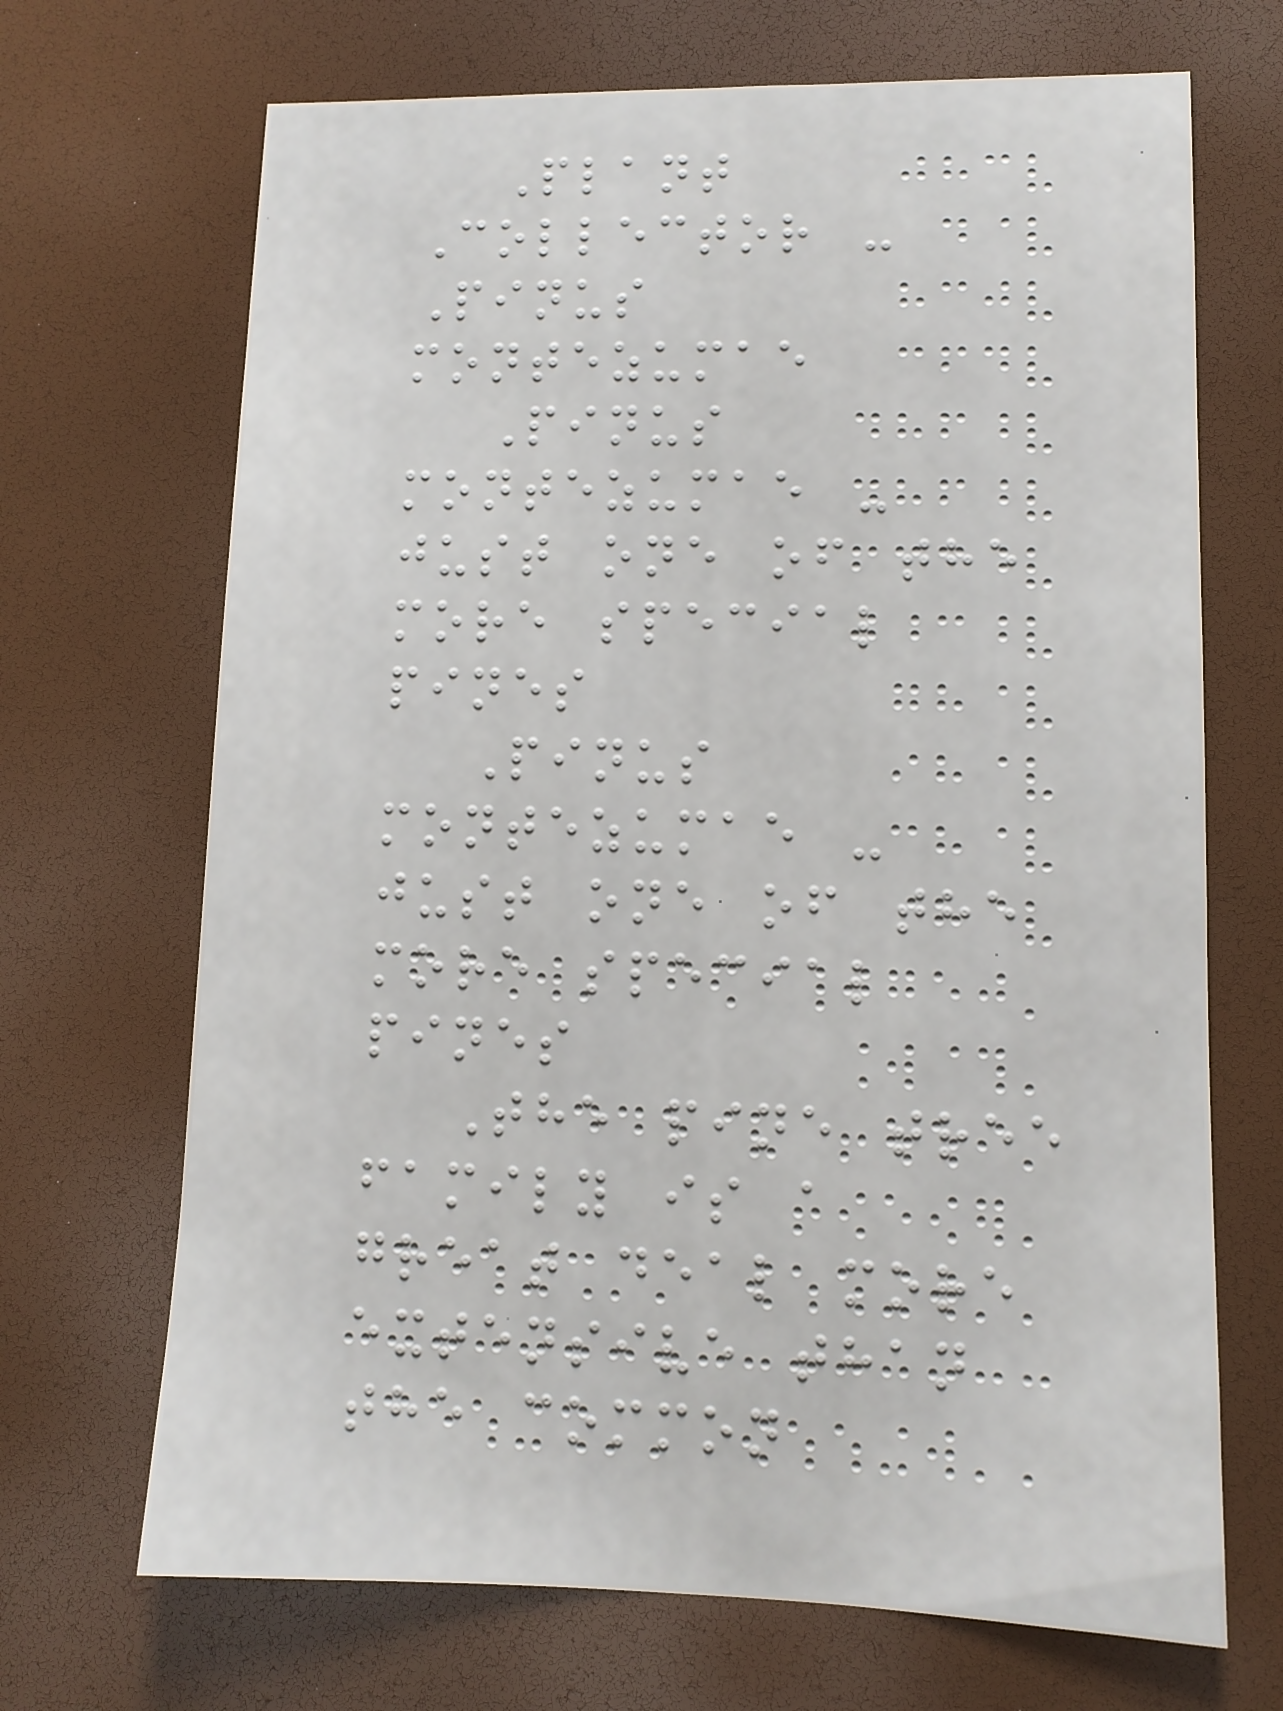Plant
Collector -
Pinus
montezumae
Pinus
montezumae -
just one of the
more special
pines
Pinus
montezumae -
just one of the
more special
pines
The pine tree
family is a
great deal more
extensive than
the common
